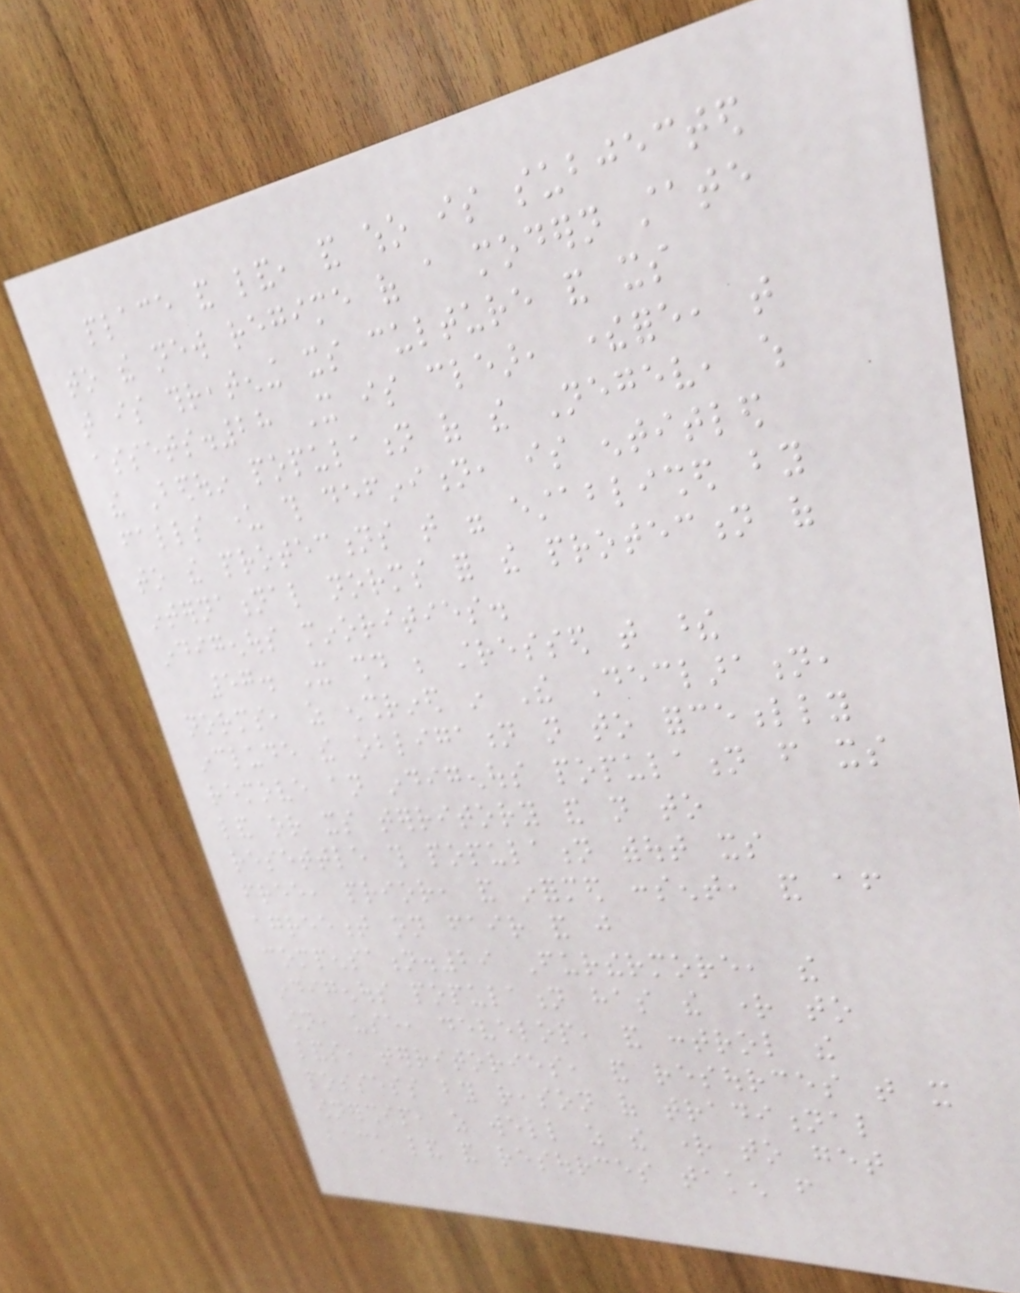place and land, and who is subjected
to the new regime of a modern state
that is threatening its culture and its
assets.28 It is clear, therefore, that
the Bedouin population of the Negev, which
falls under this definition, is entitled
to the protections that were established by
international norms for the protection of
indigenous minorities.
57. It should be stressed that these
norms, as enshrined in The Declaration,
include the obligation not to forcefully
remove an indigenous population from its
land or its territory and not to
resettle this population without its
free, prior, and informed consent, and after
agreement on fair and just
compensation.29 Furthermore, the
indigenous population has the right to
own, use, develop, and control the
lands, territories, and resources that it
possess by reason of traditional
ownership, as well as the right to get
back land and resources taken from
